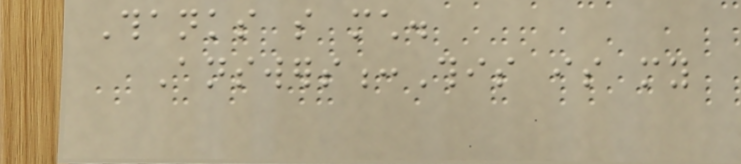Thanks so much.
Answers:This is my
